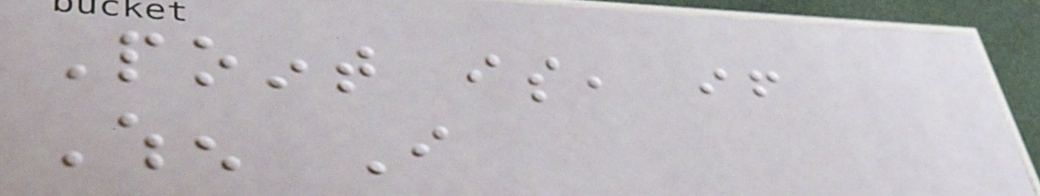Point is, if
When I
